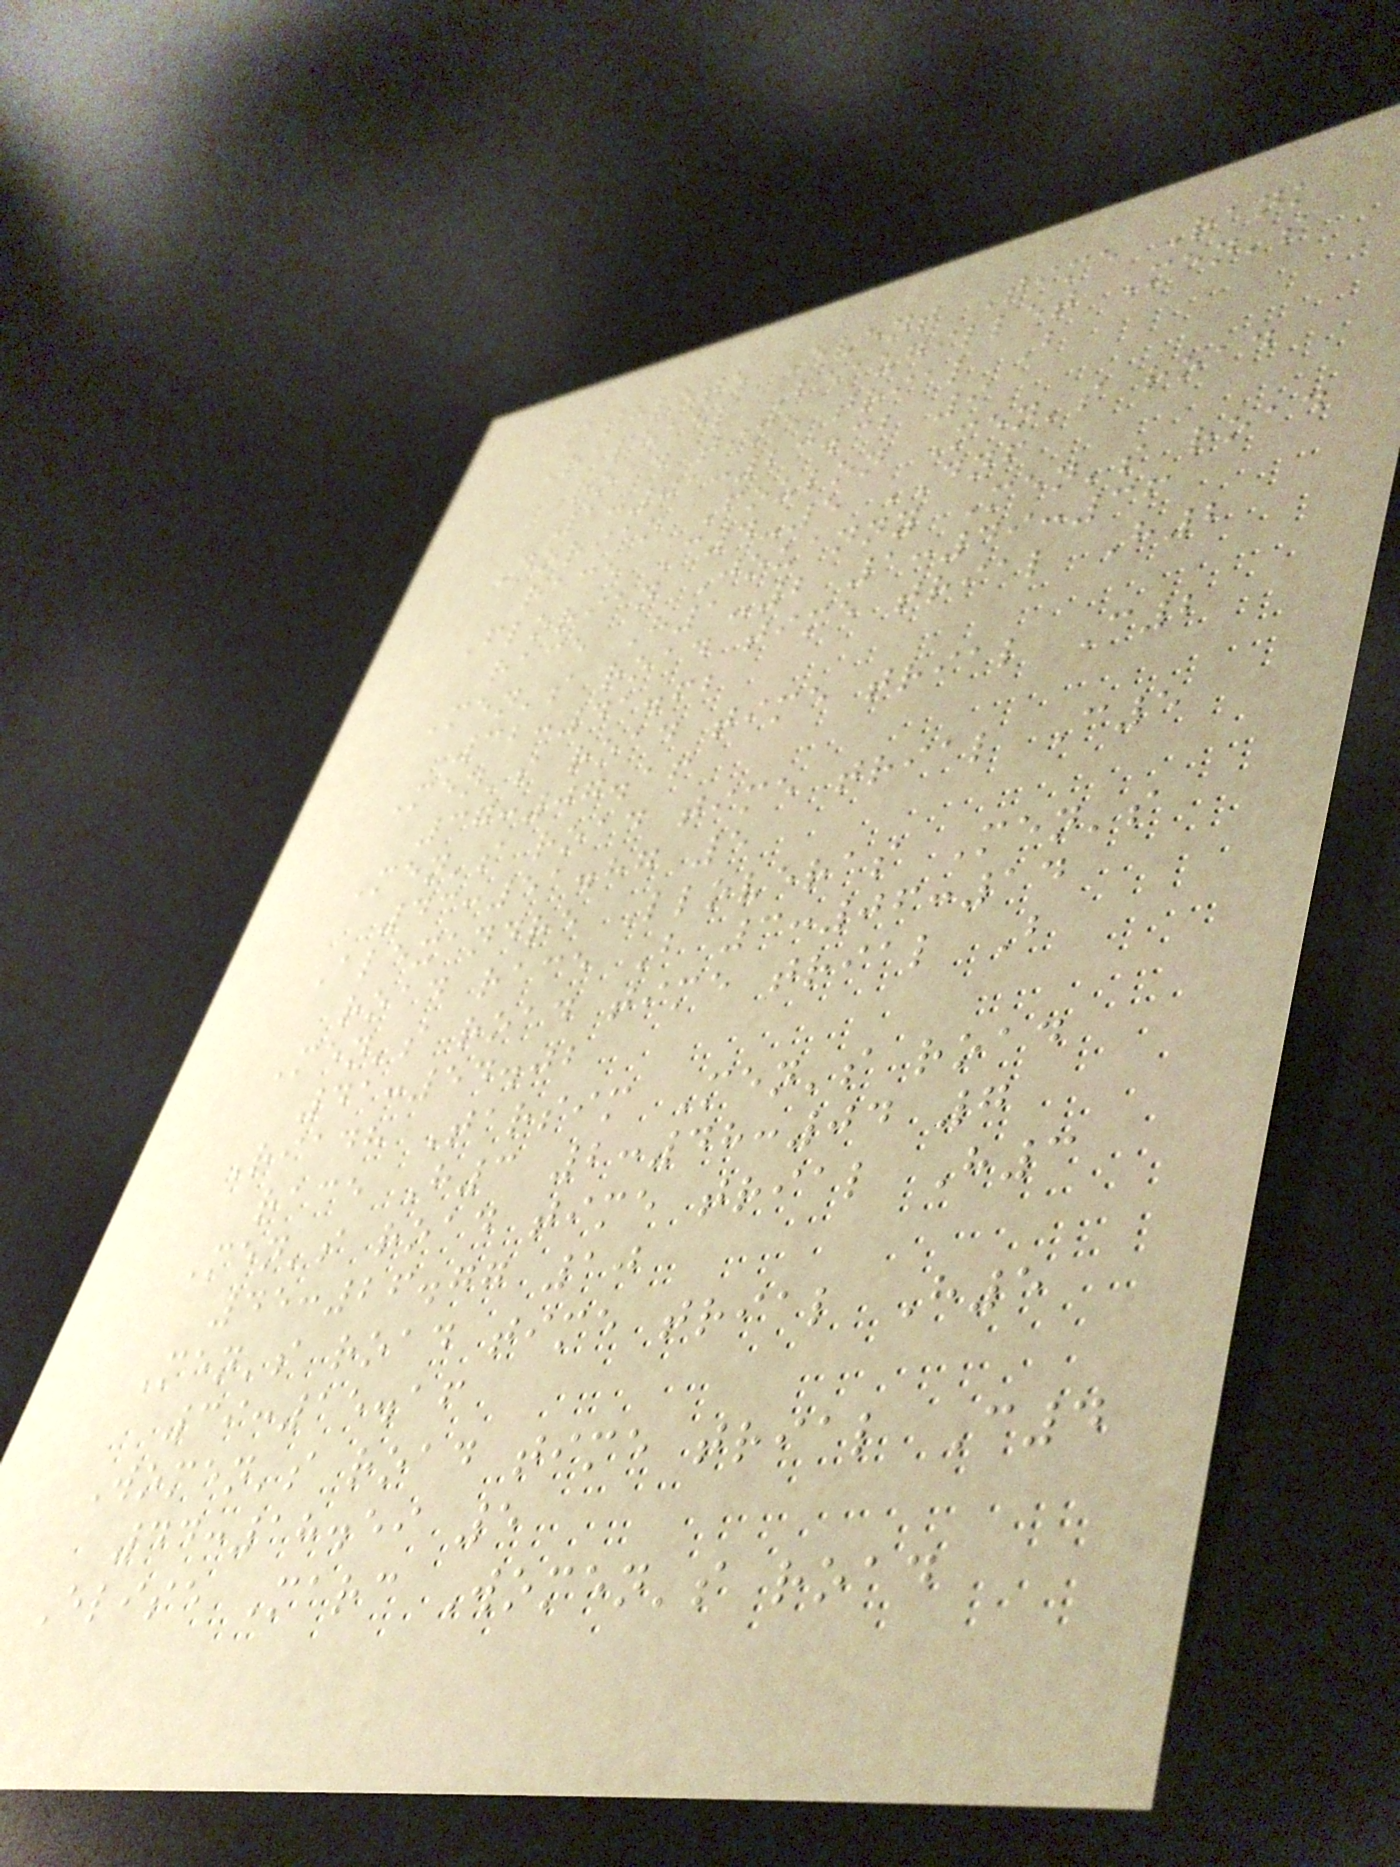Athlete Event Time Rank
Raphael Beaugillet Men's
road time trial B
1:01:23.32 9
Dorian Foulon Men's road
race C4-5 DNF
Florian Jouanny Men's road
race H1-2 1:49:36
Men's road time trial H2
32:41.62
Men's road time trial C2
37:07.16
Men's road time trial C5
43:51.87 5
Alexandre Lloveras Men's
road race B 3:06:14
Men's road time trial B
41:54.02
Riadh Tarsim Men's road
race H3 2:48:04 7
Men's road time trial H3
45:26.77 10
Men's road time trial H5
39:15.16
Women's road time trial C4
44:18.59 5
Elise Marc Women's road
